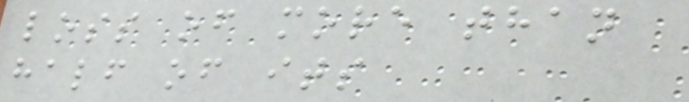loss of more than
half of its
